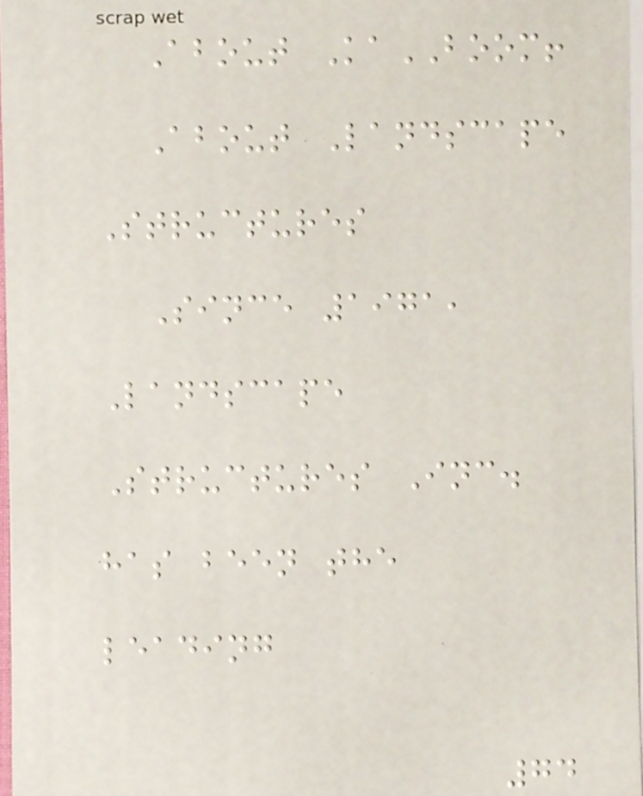About KaBOOM!
About Landscape
Structures
Since 1971,
Landscape
Structures Inc.
has been the
leading
74
